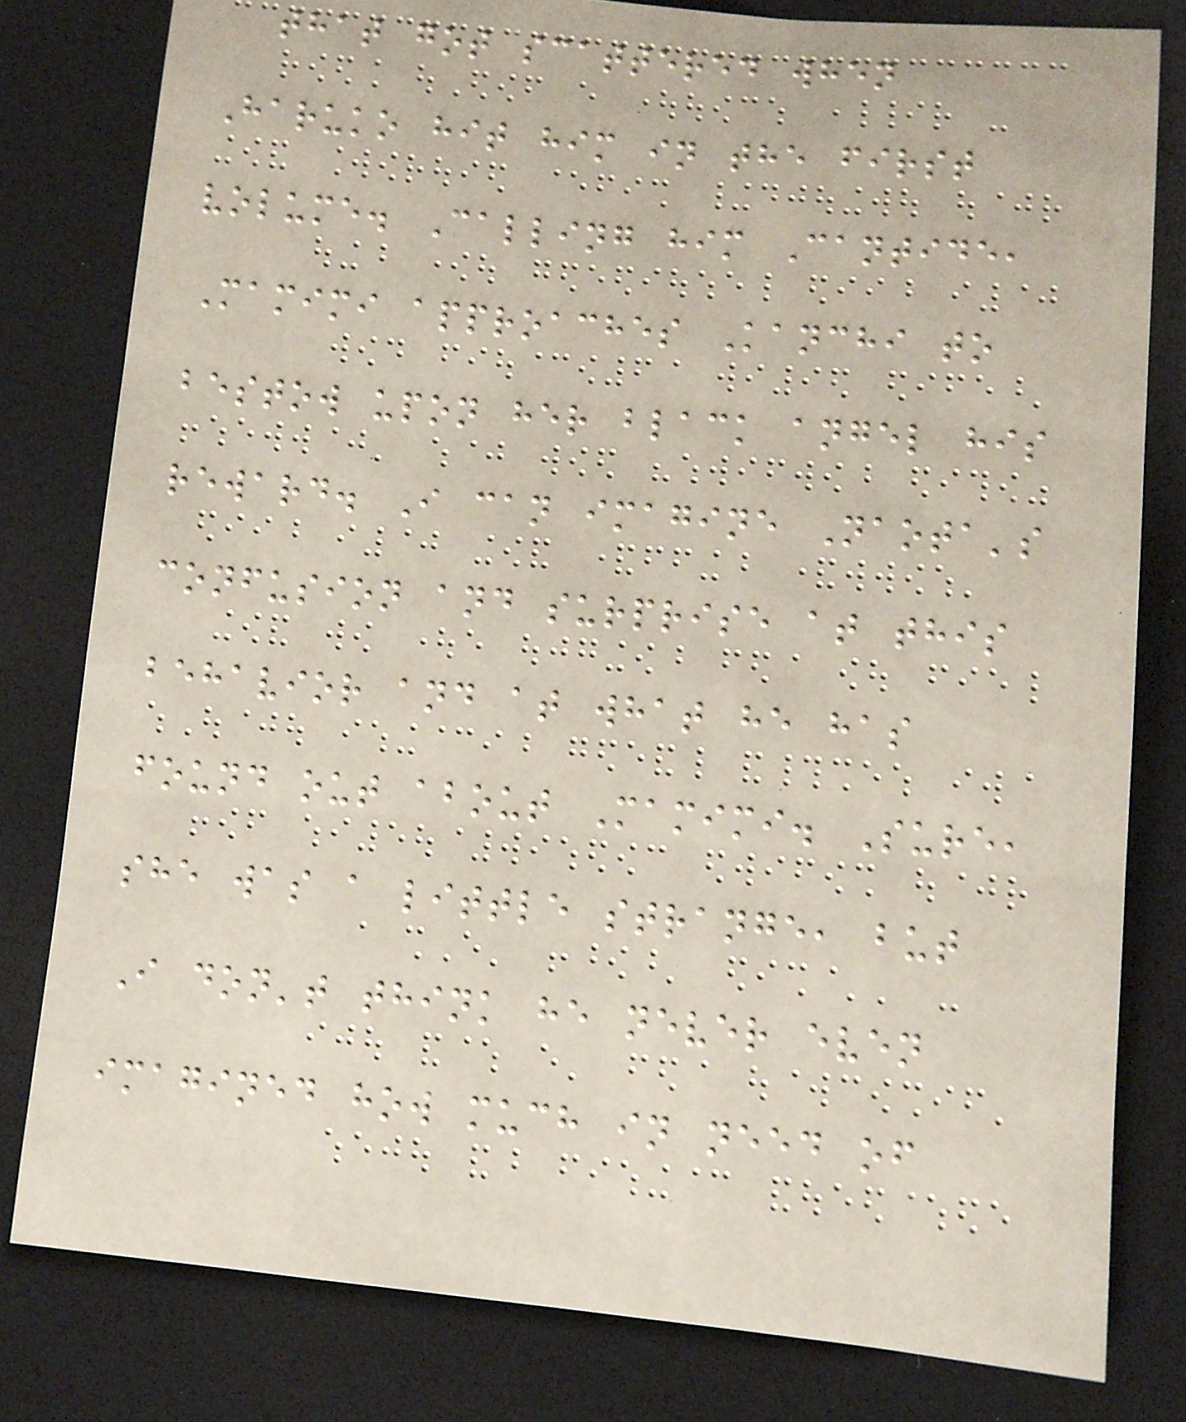that got scattered when
Haruko hit him in the first
volume. Calling him Cantide,
Mamimi approaches Kanchi to
bestow upon her black angel his
reward. I can imagine Naota's
confusion and surprise at this
behavior and at what he has
found out about Mamimi. Sure,
she was a little strange, but
I don't think he never even
imagined how much in need of
